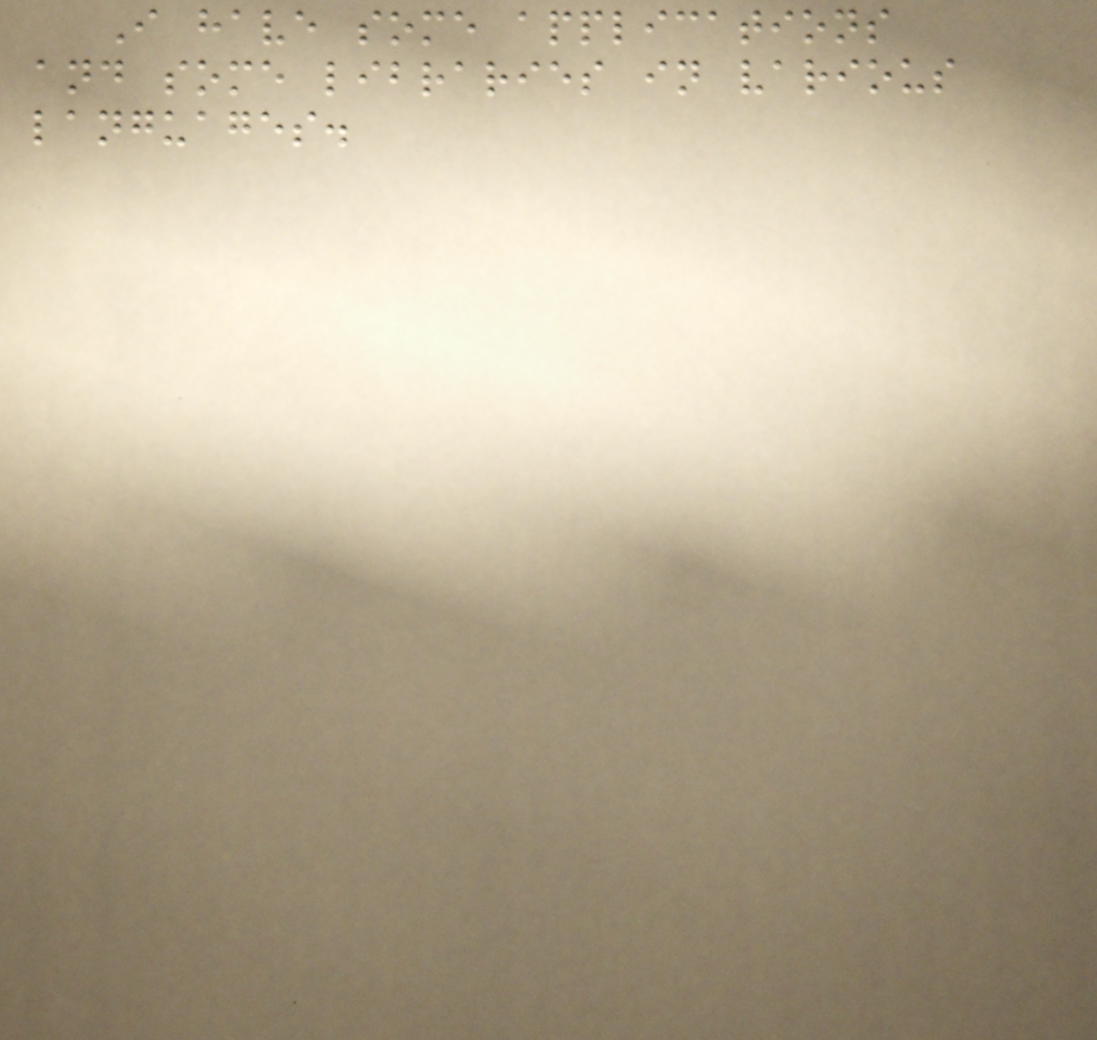I have some applications
and some libraries in various
languages.
